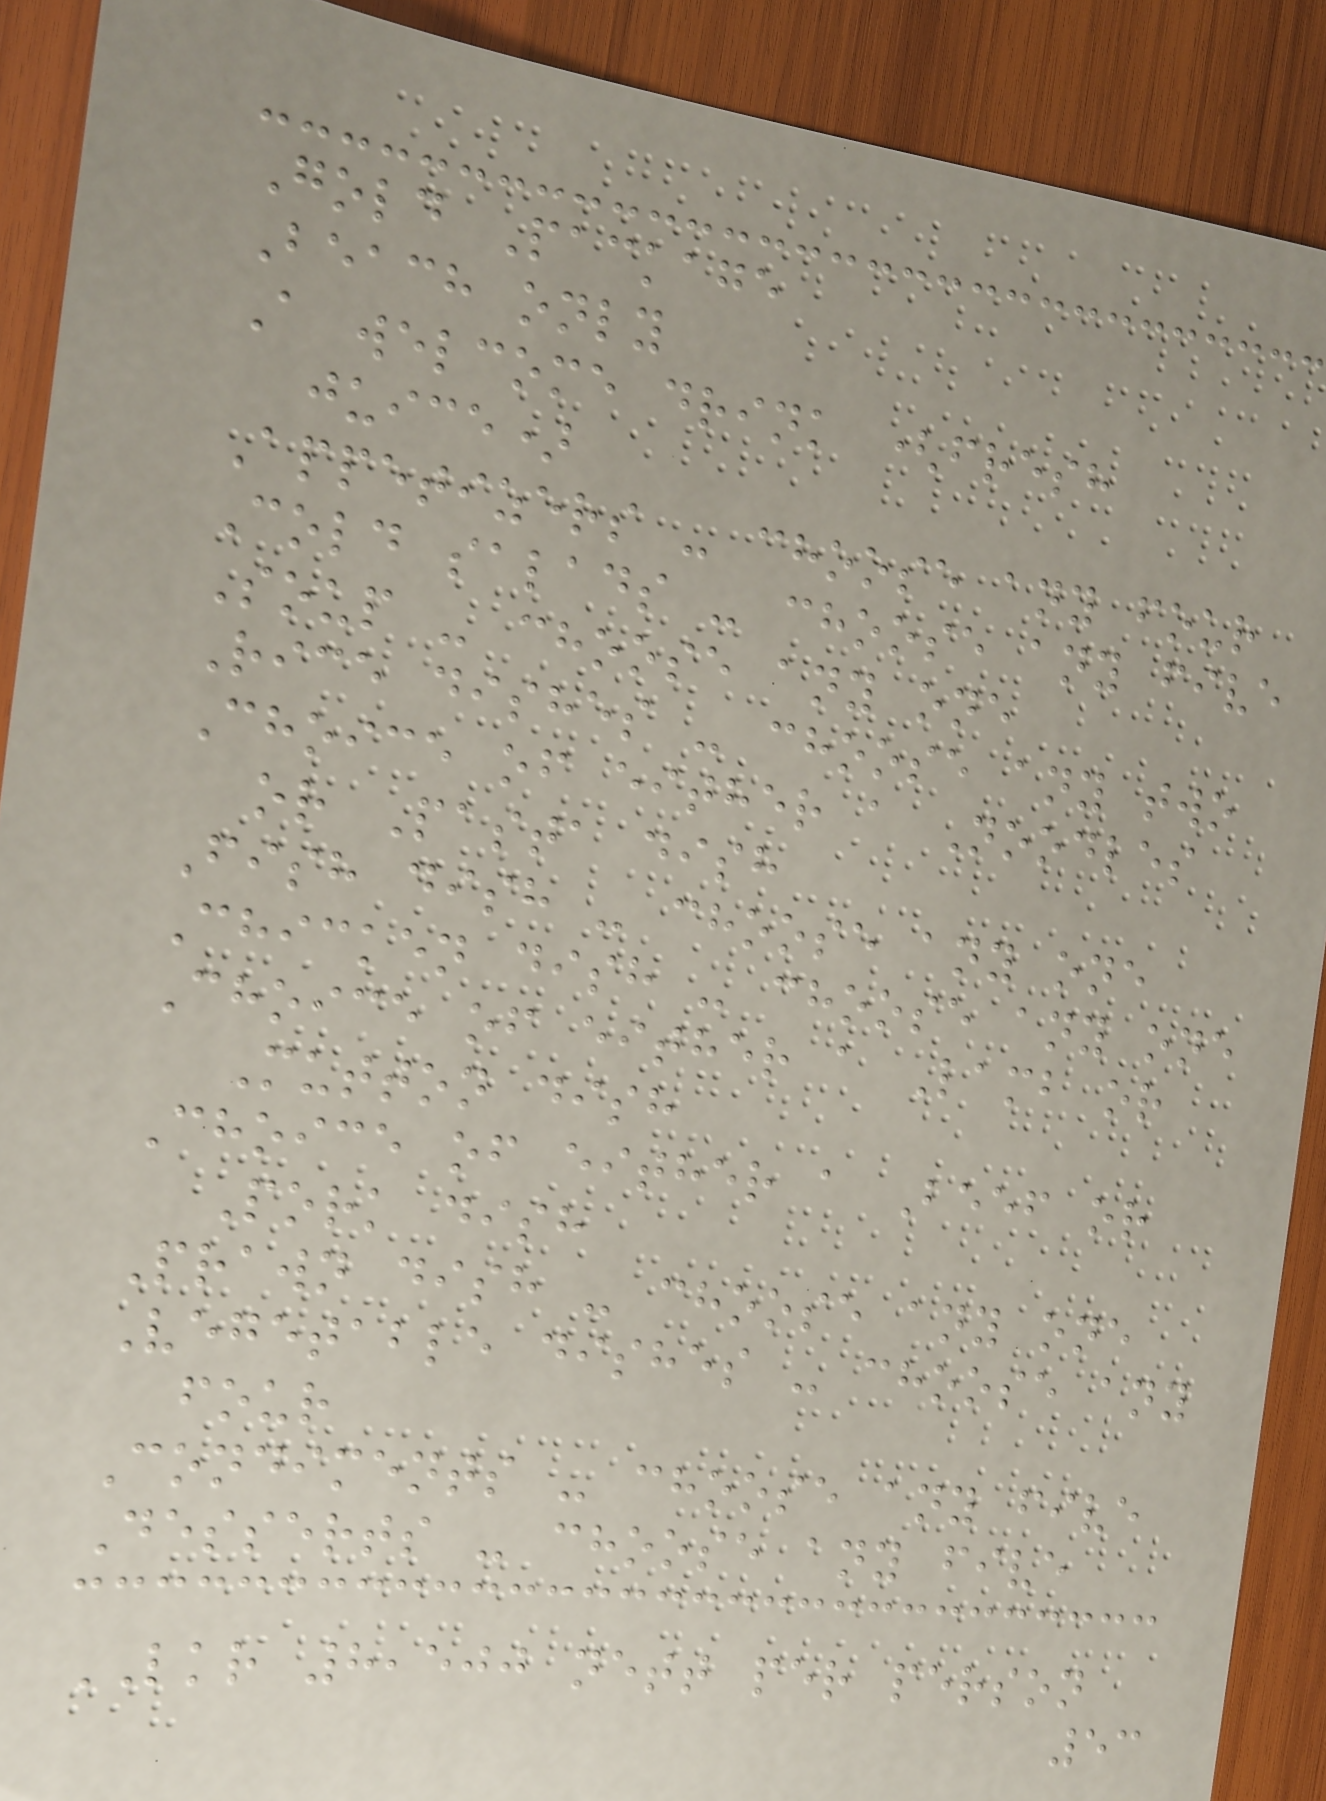Gold Package
Beach only
A welcome drink (fresh
juice)
Appetizers - choose any four
Cold salads - choose any five
Soup - choose any one
Rice dishes - choose any two
Choice of either a Noodles
or Pasta dish
Fish dish - choose any one
Chicken dish - choose any one
Choice of either a Lamb or
Mutton dish
Choice of either a Beef or
Pork dish
Prawn dish - choose any one
Vegetable dishes - choose any
four
Condiments - choose any five
Desserts - choose any five
LKR 8,500 nett per person
53
